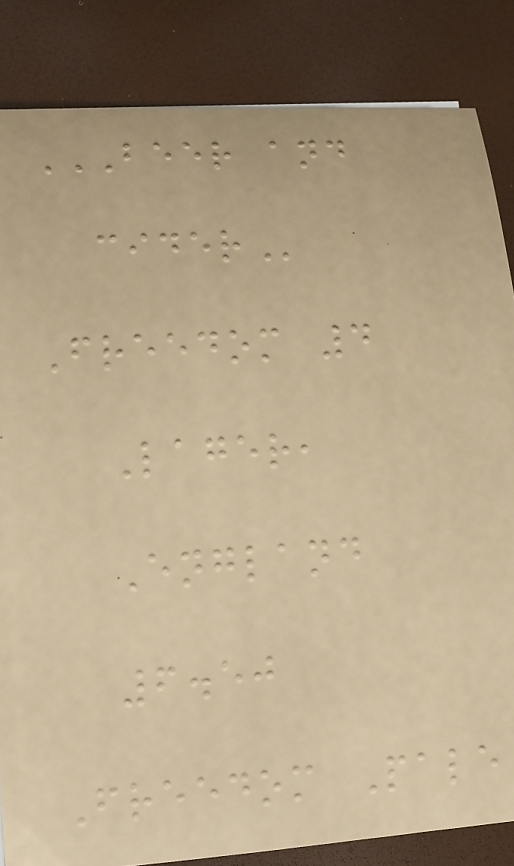BEER AND
CIDER
Freedom 4
Lager,
England
6.50
Freedom Pale
